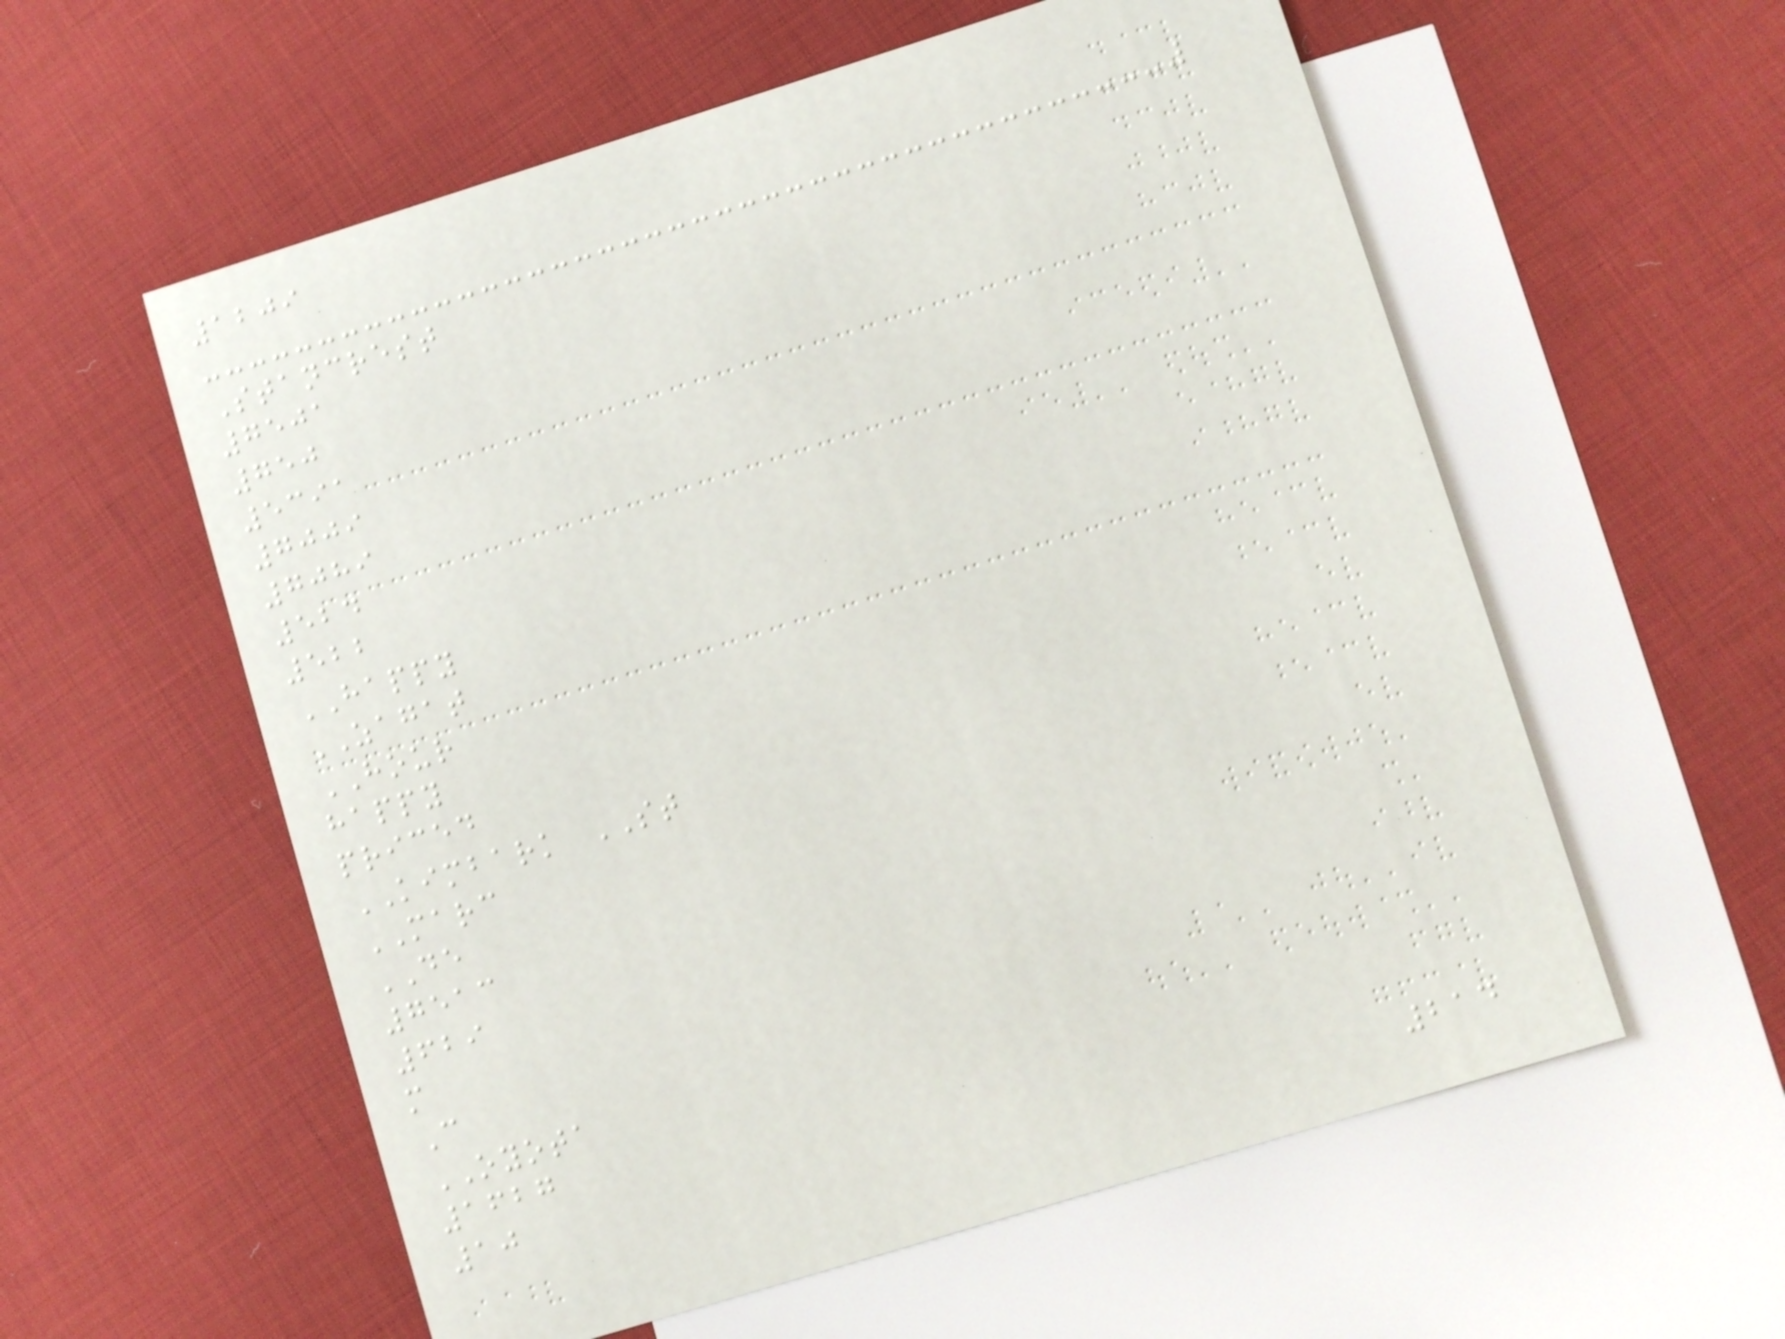1209
Stancrest
7501
750
5391
7009
7089
524
522
HAPPY
ZAGAT
HOUR
happy
priced
KIMBARK ST
MARC
DE
7513
629
m
C
OYOTA
1627
10
214
